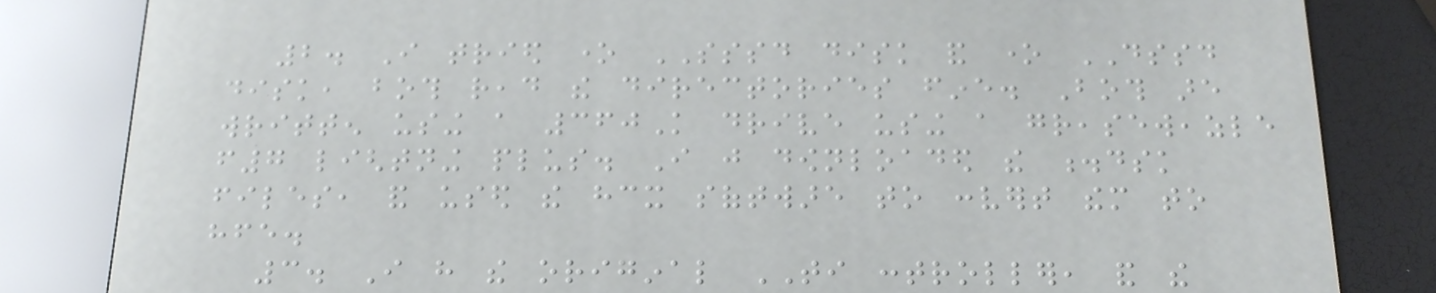2. I tried one SSSD disk and one DSSD
disk, both read the directories fine. Both are
written using a 360K drive using a greaseweazle
f7 lightning plus. I just downloaded the .dsk
files, and used the hcx software to convert them to
hfe.
3. I have the original TI controller, and the
